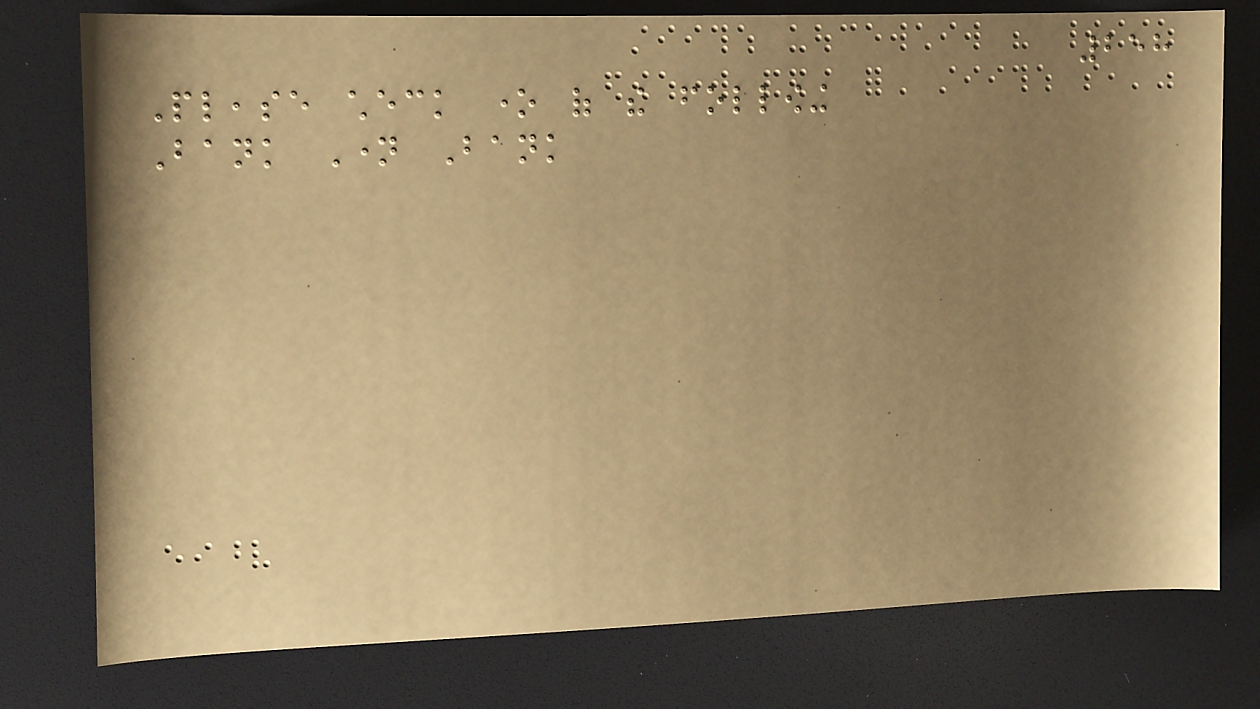258
Please check one of the following
Bank Name Bank
